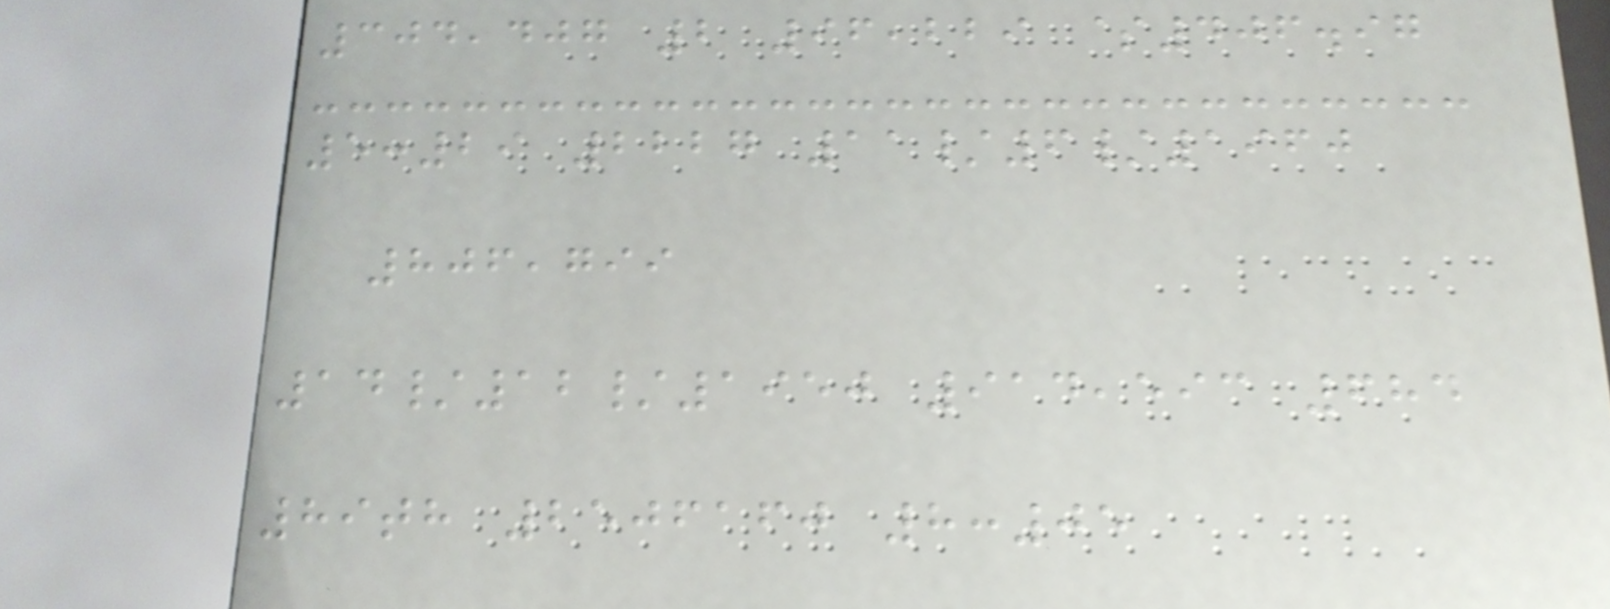304,407 2 96,229 $406.97
5:29 2227 11/6/1960
806,799
14/12/1950 914,593 684
89th 2506160 8:05
